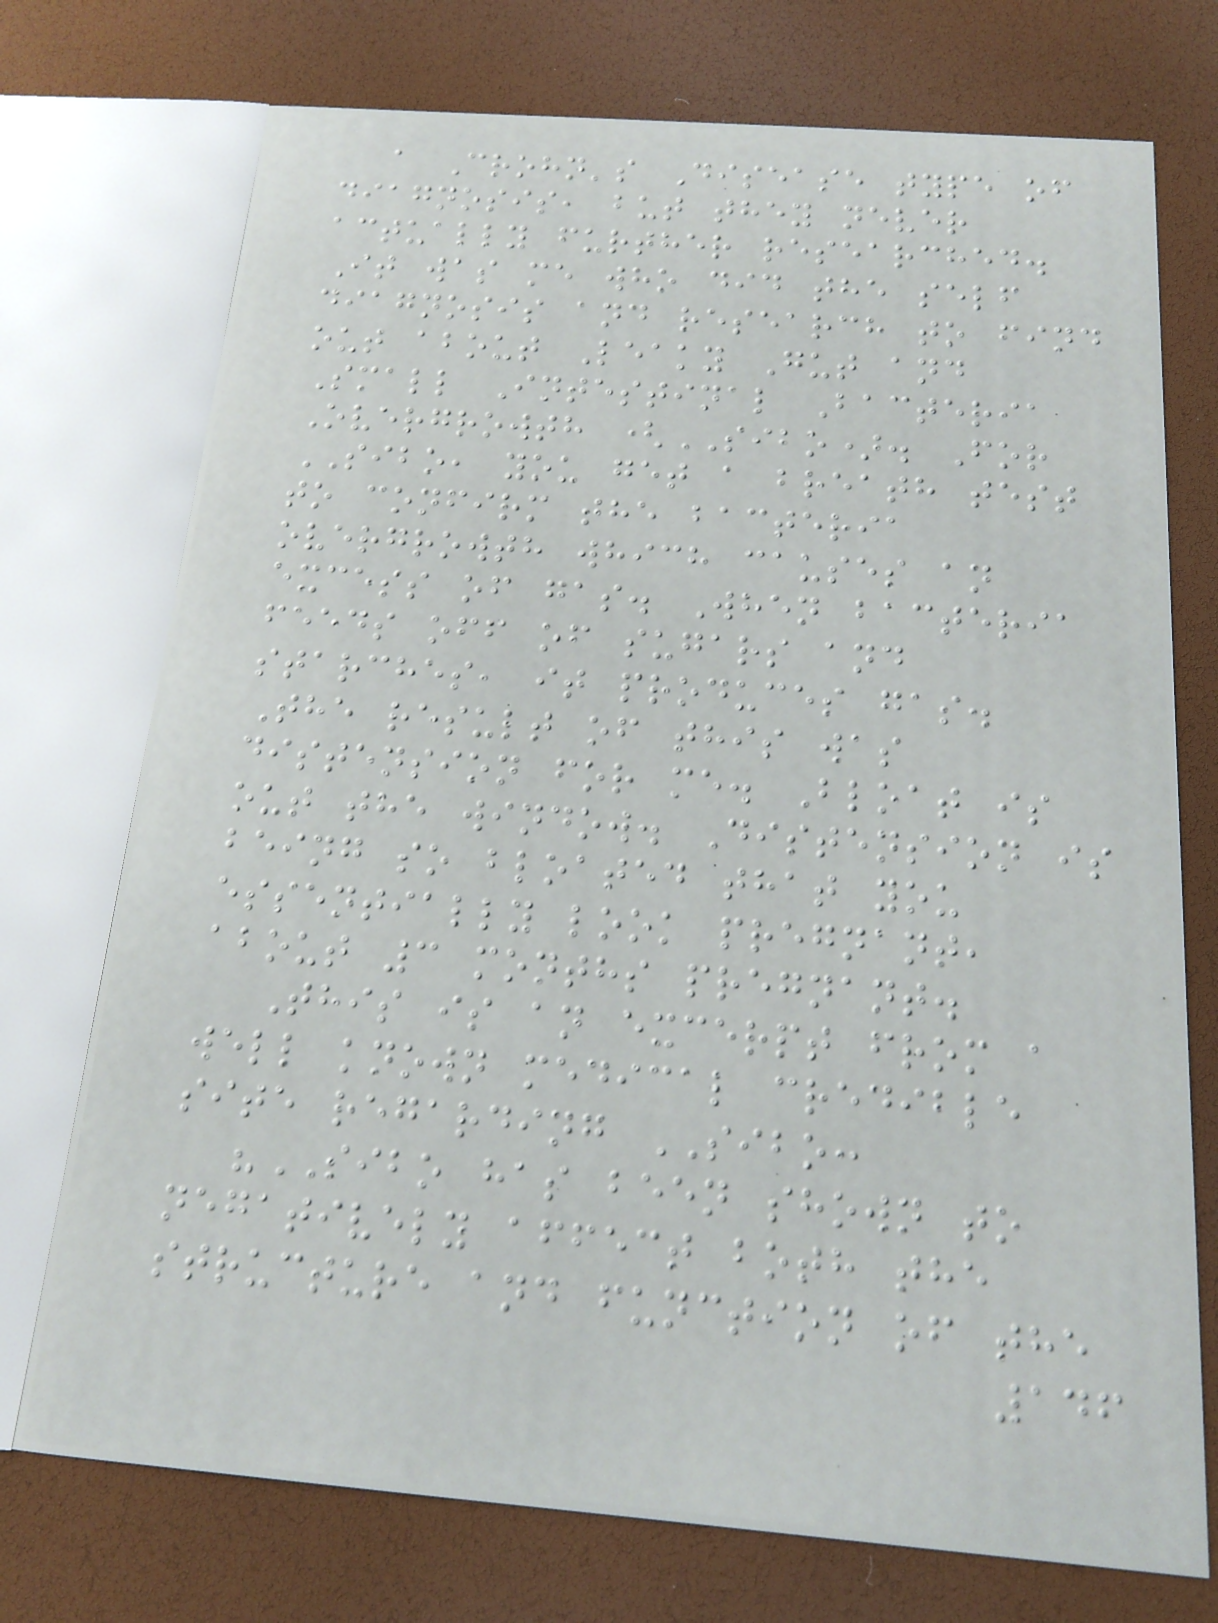a Crohn's Disease type of
diagnosis, but they never
actually further researched.
It was me who did the self
diagnosis and research to find
out about Leaky Gut and
Small Intestinal Bacteria
Overgrowth (SIBO). For
SIBO, you get a breath test
to confirm the bacteria
overgrowth which causes an
excess of gas. When bacteria
feeds off of sugars and
starches, it produces gas.
The result of this was
distension for me. Bloat is
out the window. Distension is
being so bloated that you
essentially look pregnant,
about 3 months pregnant.
This is an excerpt from a
well known medical credible
site regarding SIBO:
"SIBO has been shown to
negatively affect both the
structure and function of the
146
